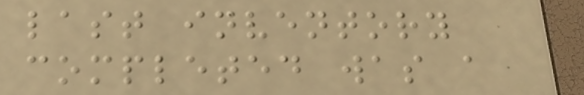last inventory
completed was a
